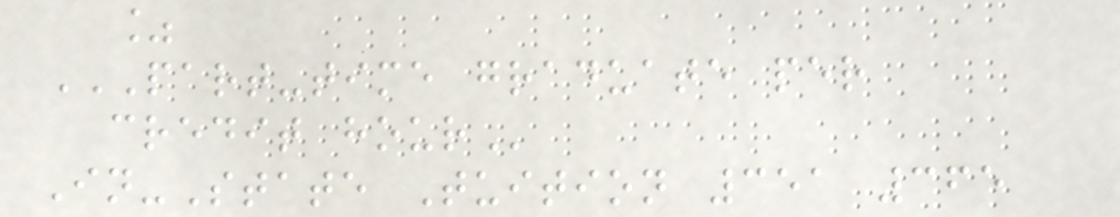%
PART-TIME GRADUATE PER
CREDIT HOUR
In-State Tuition 351 365
